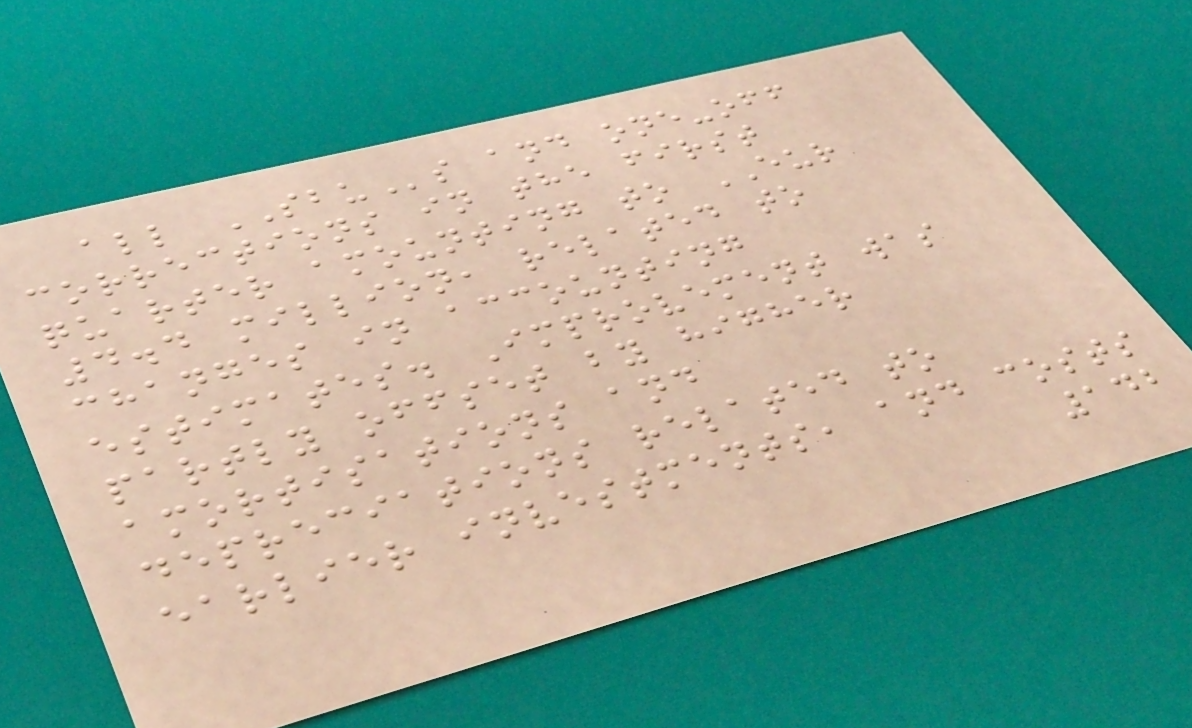all SBUs and one-off
corrections in the first
quarter amounting to EUR
4.4 million, related to
changes in accounting
estimates. Improvement was
partly offset by higher
amortisations and
depreciations related to
earlier investments, and costs
142
